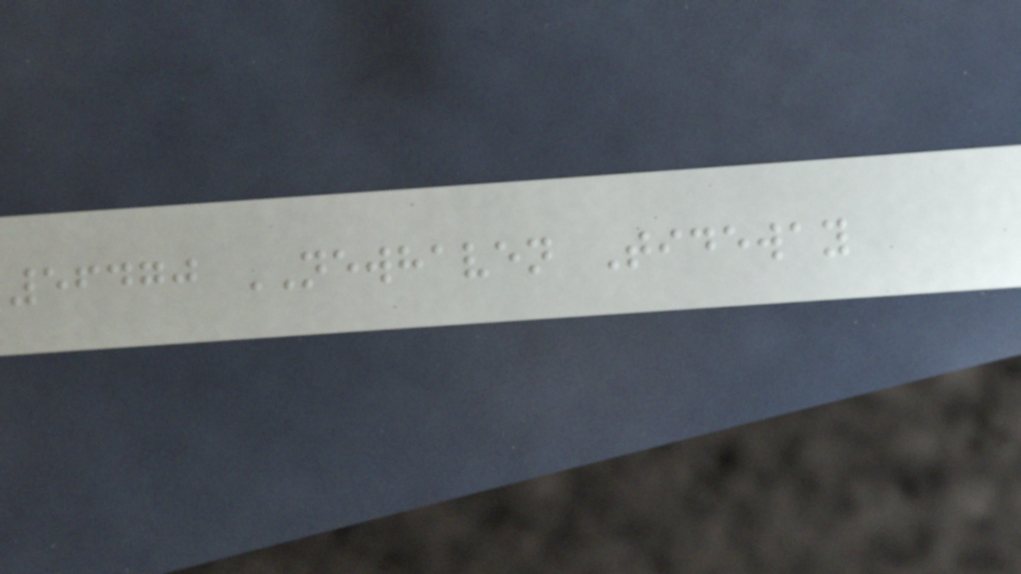56470 NEWHAVEN Tideway
